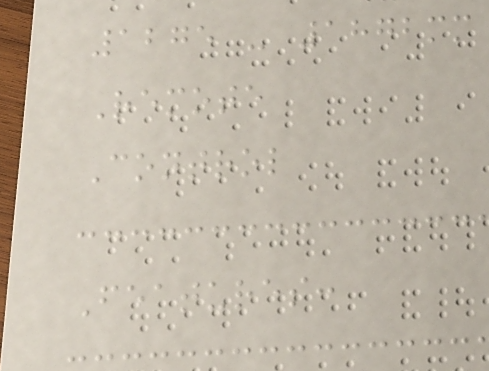1275 - 1872mm
Remote
Control
Features:
